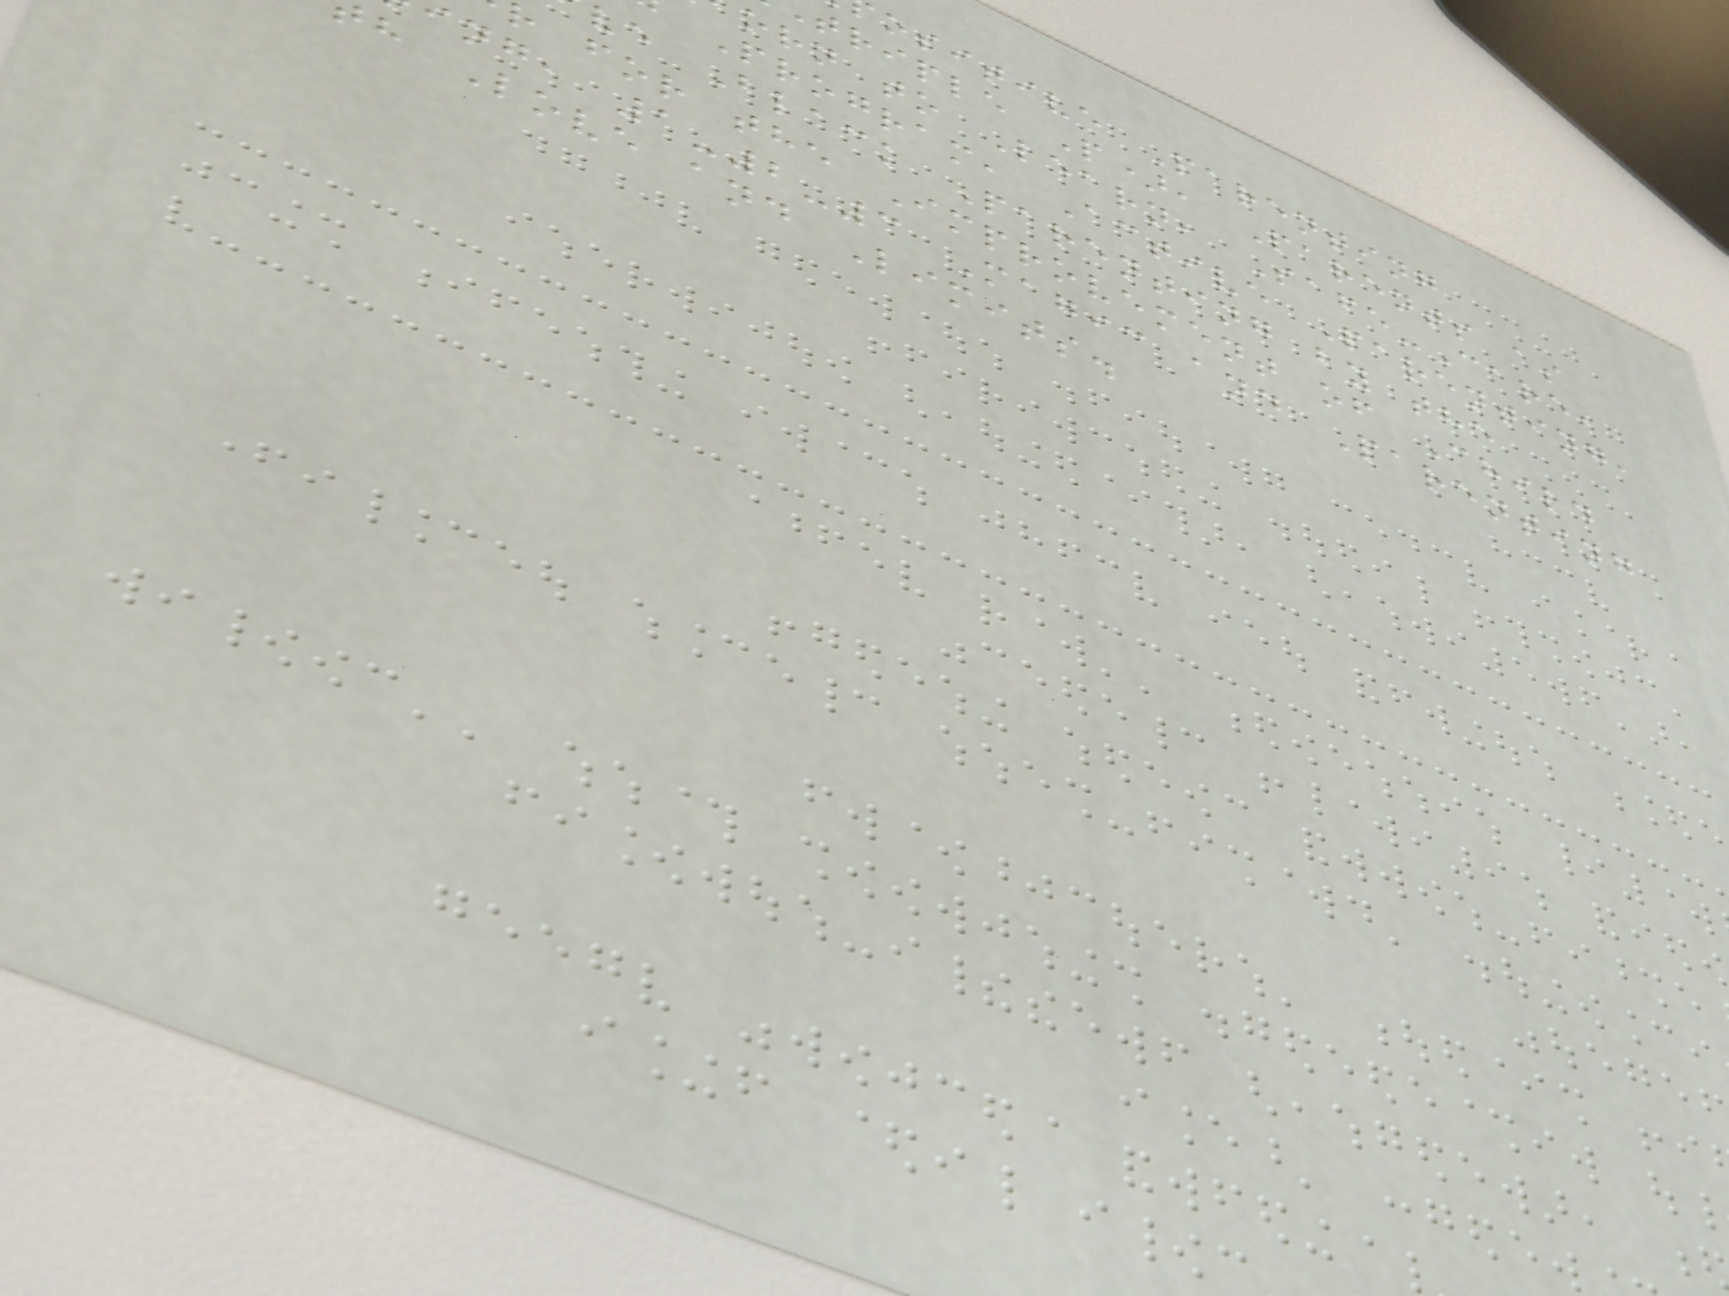ositive Parenting
triple P), Parents as
orn to Learn, Safe-Care,
Program, Active Parenting,
ve Black Parenting by the
for the Improvement of Child
ng, 1-2-3 Magic and Parenting
h Love and Limits.
